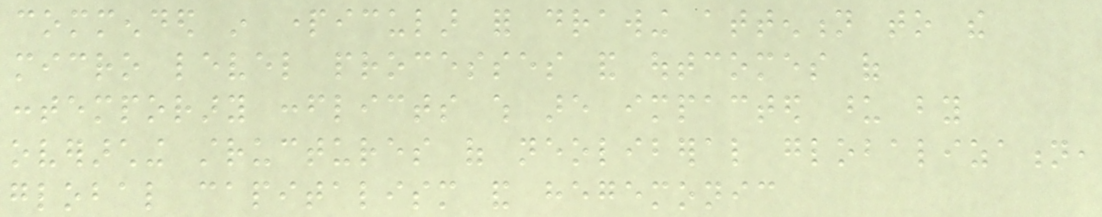commended in particular for drawing attention to the
micro level processes and outcomes of
contemporary conflicts which are impacted upon by
overarching structures of neoliberal globalization,
global capitalism and hegemonic
